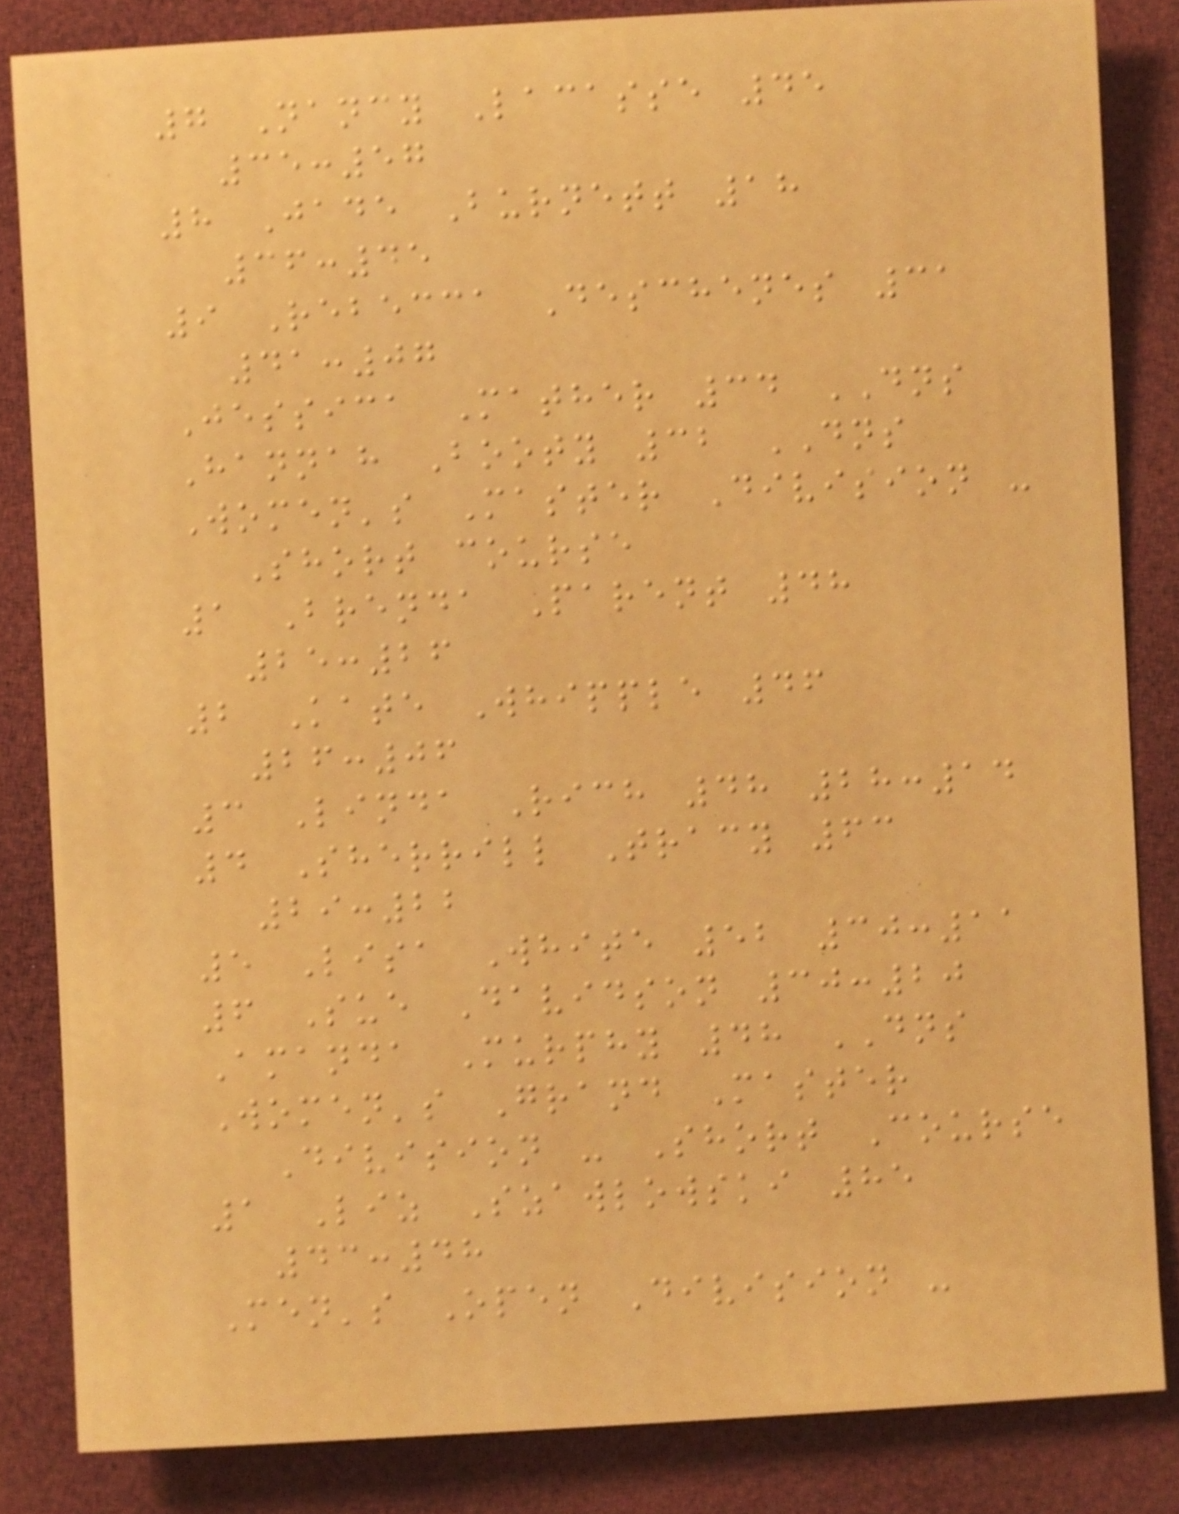7 Nancy Lacasse 45
35:57
8 Jade Burnett 18
36:45
9 Rebecca Deschenes 31
41:07
Jessica Mather 34 DNS
Hannah Booty 32 DNS
Women's Master Division -
Short course
1 Brenda Parent 48
25:26
2 Kate Whipple 46
26:06
3 Linda Rich 48 28:14
4 Sherrill Tracy 63
29:22
5 Lisa White 52 30:11
6 Sue Davidson 30:20
Amanda Murphy 48 DNS
Women's Grand Master
Division - Short Course
1 Liz Szawlowski 85
43:48
Men's Open Division -
